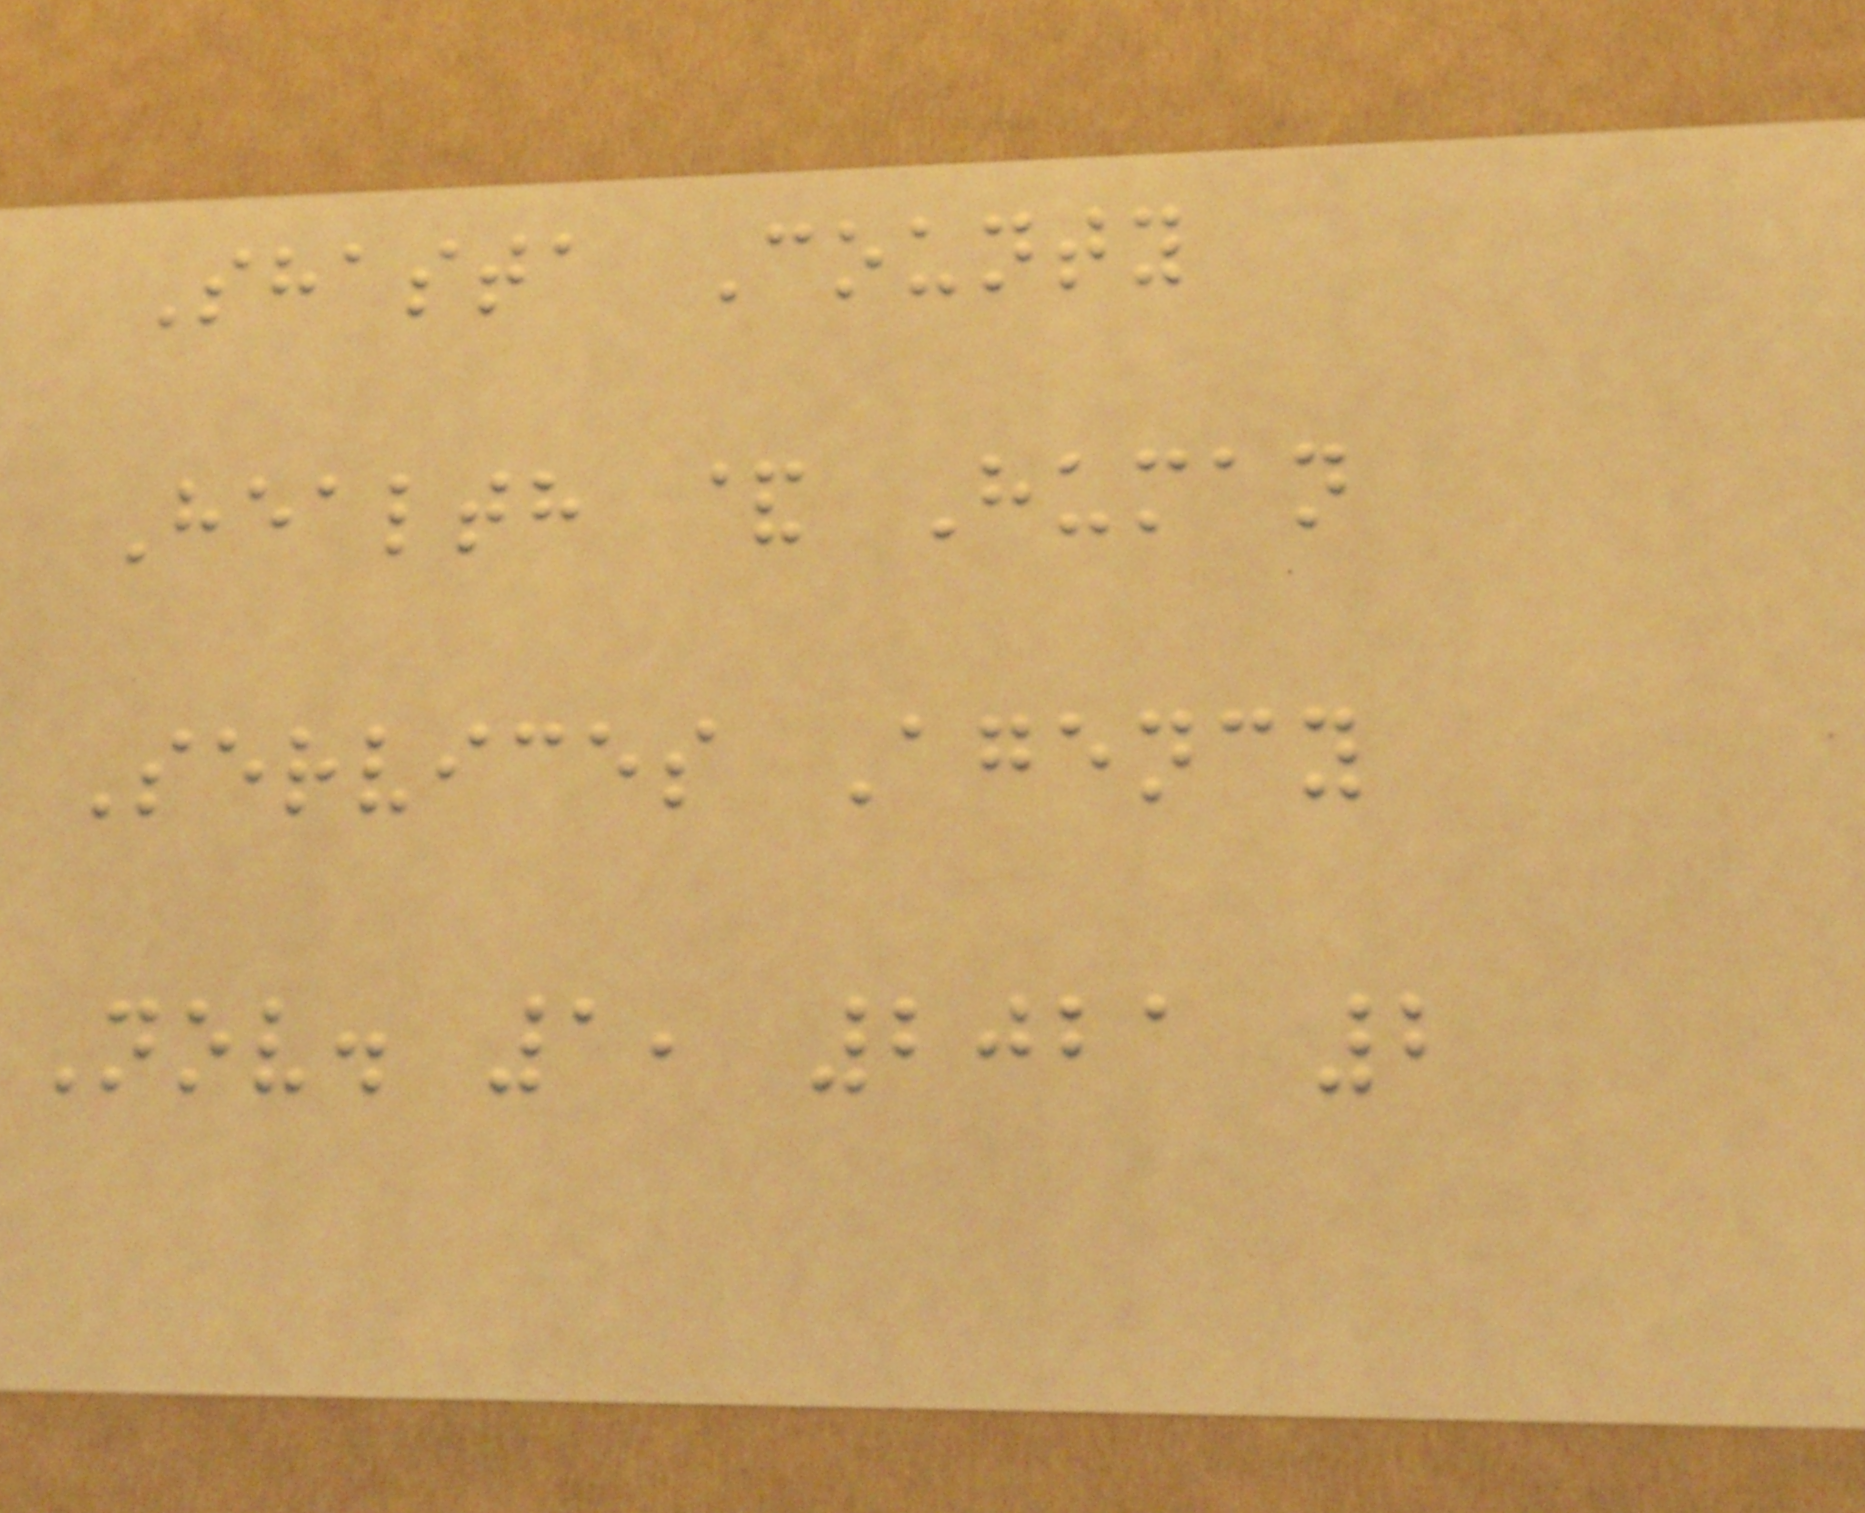Shasta County
Health & Human
Services Agency
Nov. 1, 2021 2
